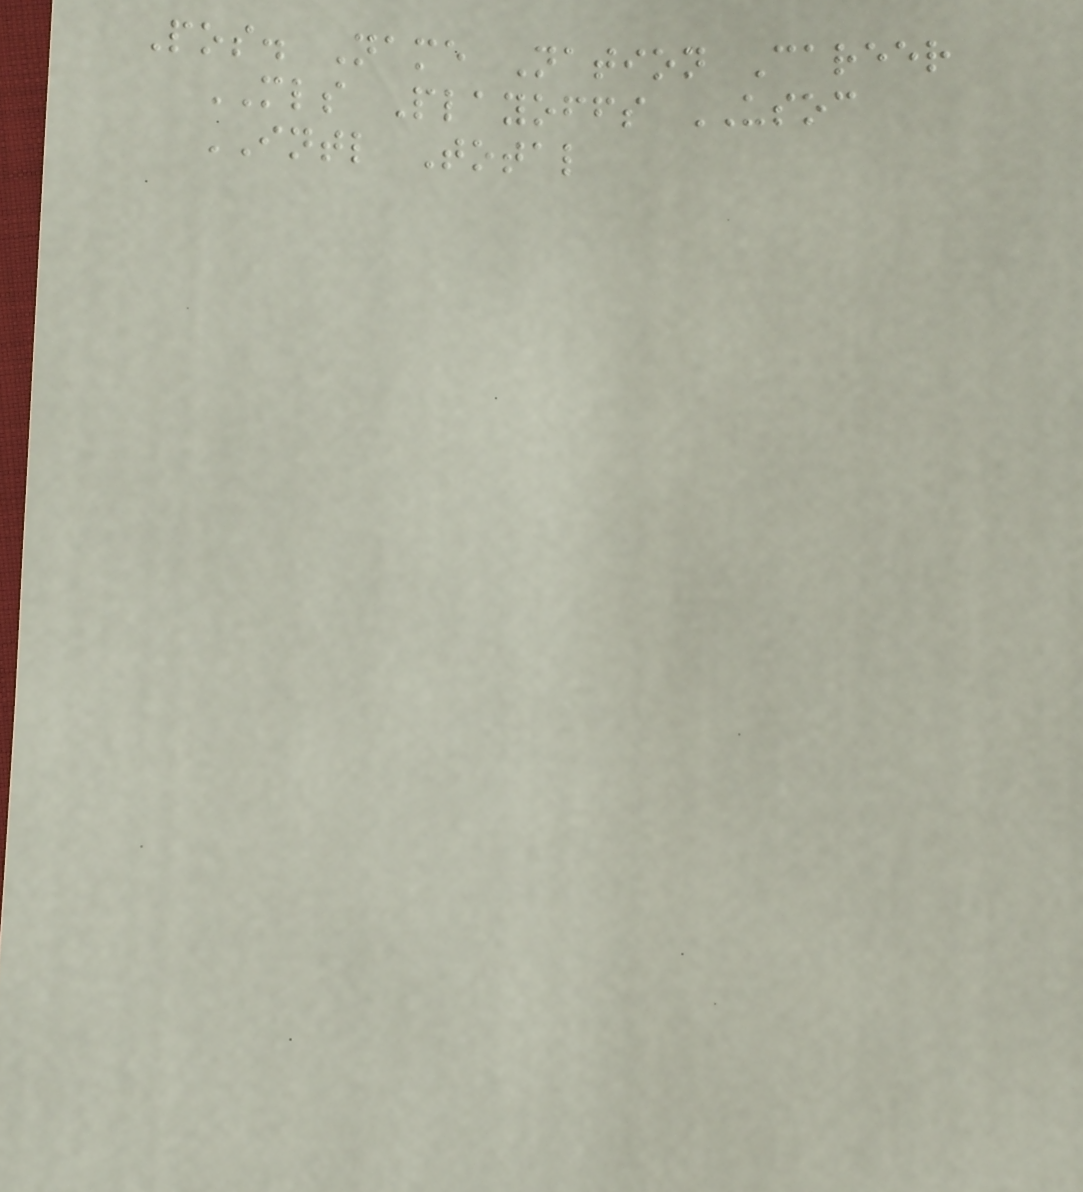Pos. Name Nation Career
MLS Playoffs USOC
INTL Total
